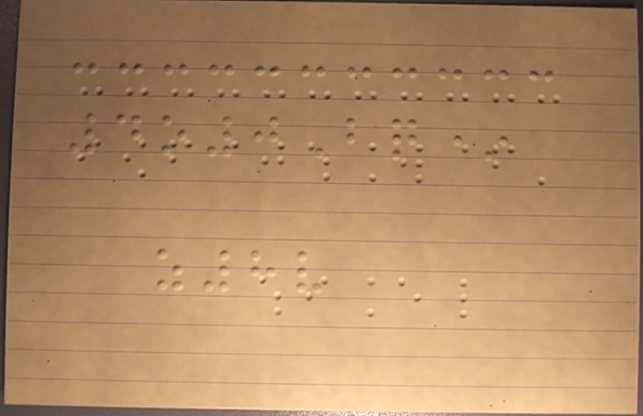4o0Bq*
z8v
